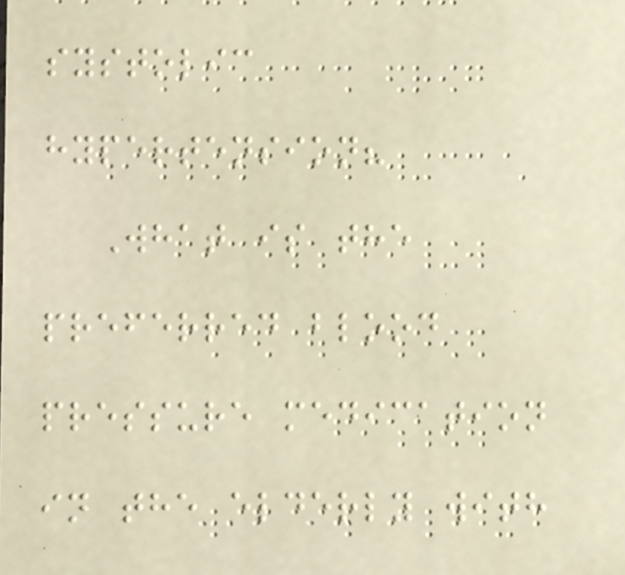systolic
hypertension?
What is the
preferred blood
pressure medication
in the elderly with
